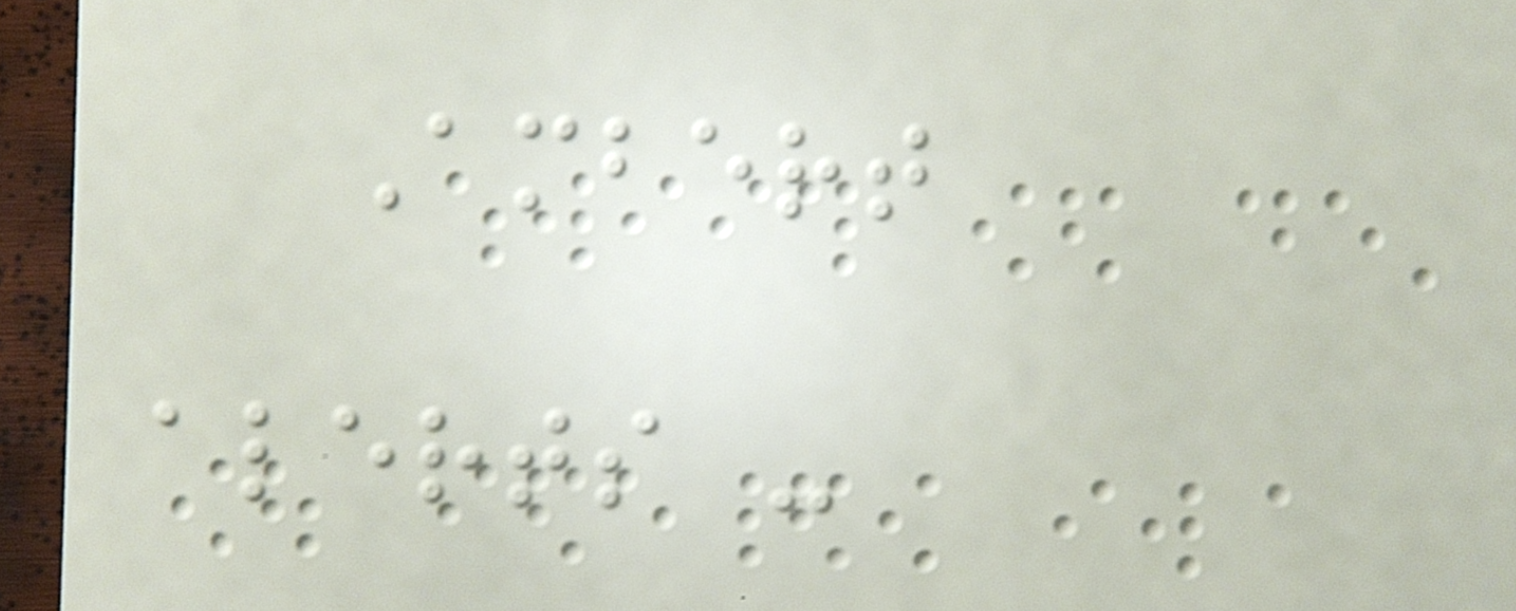Ambert
alerts -
